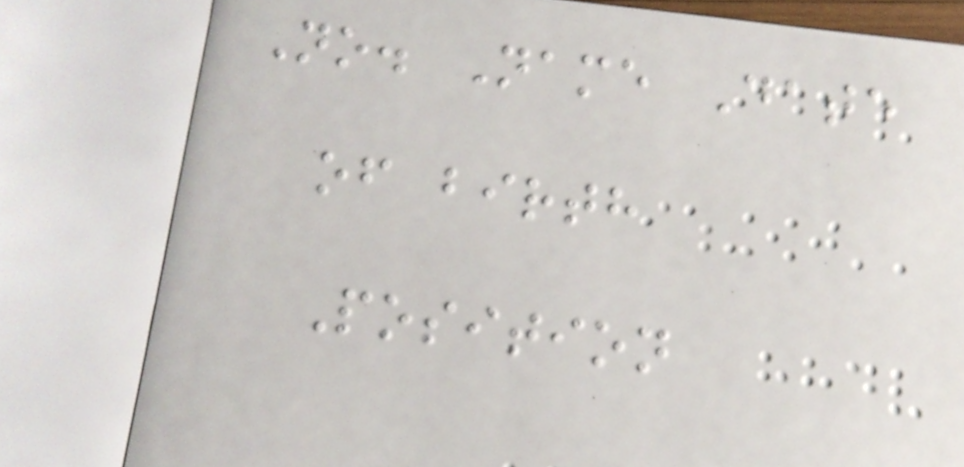No. Name Date
of birth
Position
